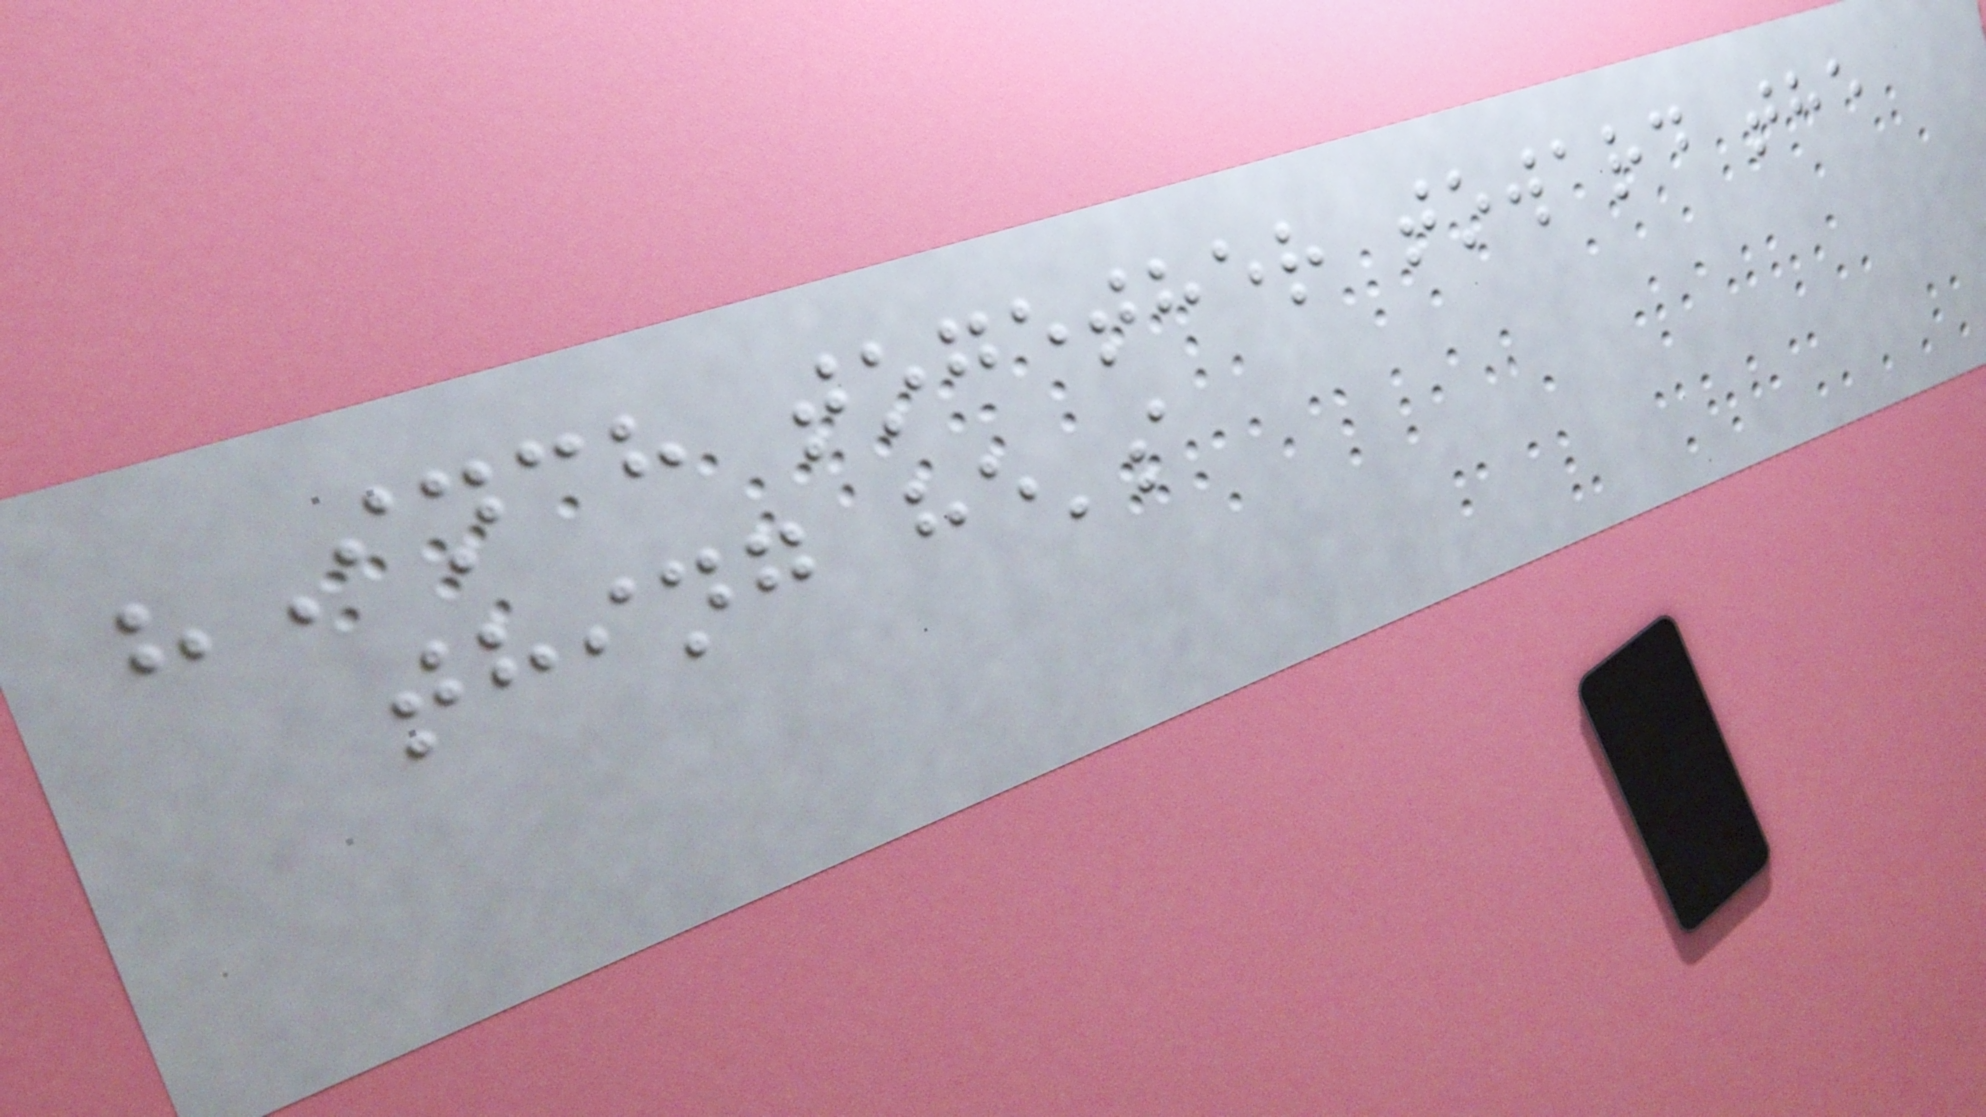"Inch together toward the
thing he's
